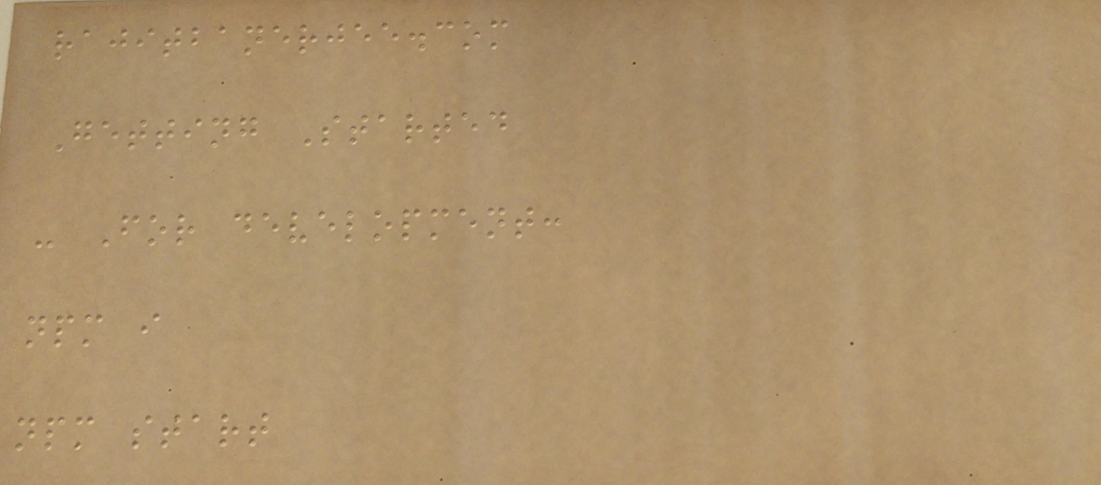rajitbanerjee.com
Getting Started
- For development:
npm i
npm start
